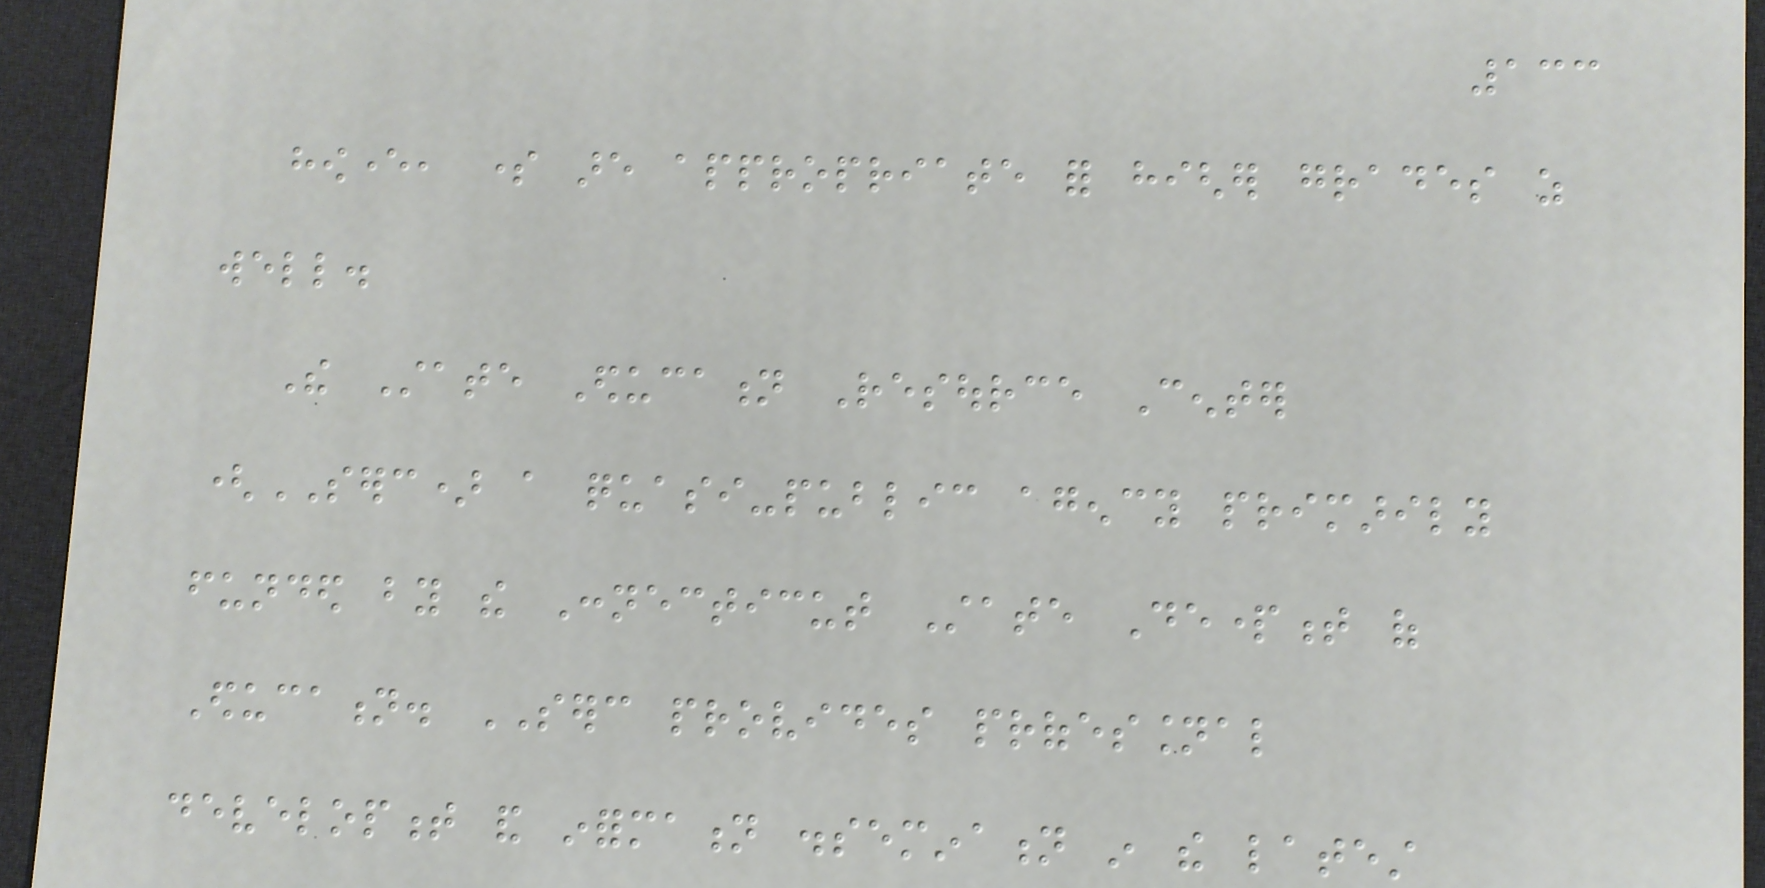133
however, some are appropriate for higher grades as
well.
The State Education Resource Center
(SERC) a quasi-public agency primarily
funded by the Connecticut State Department of
Education. SERC provides professional
development and information dissemination in the latest
